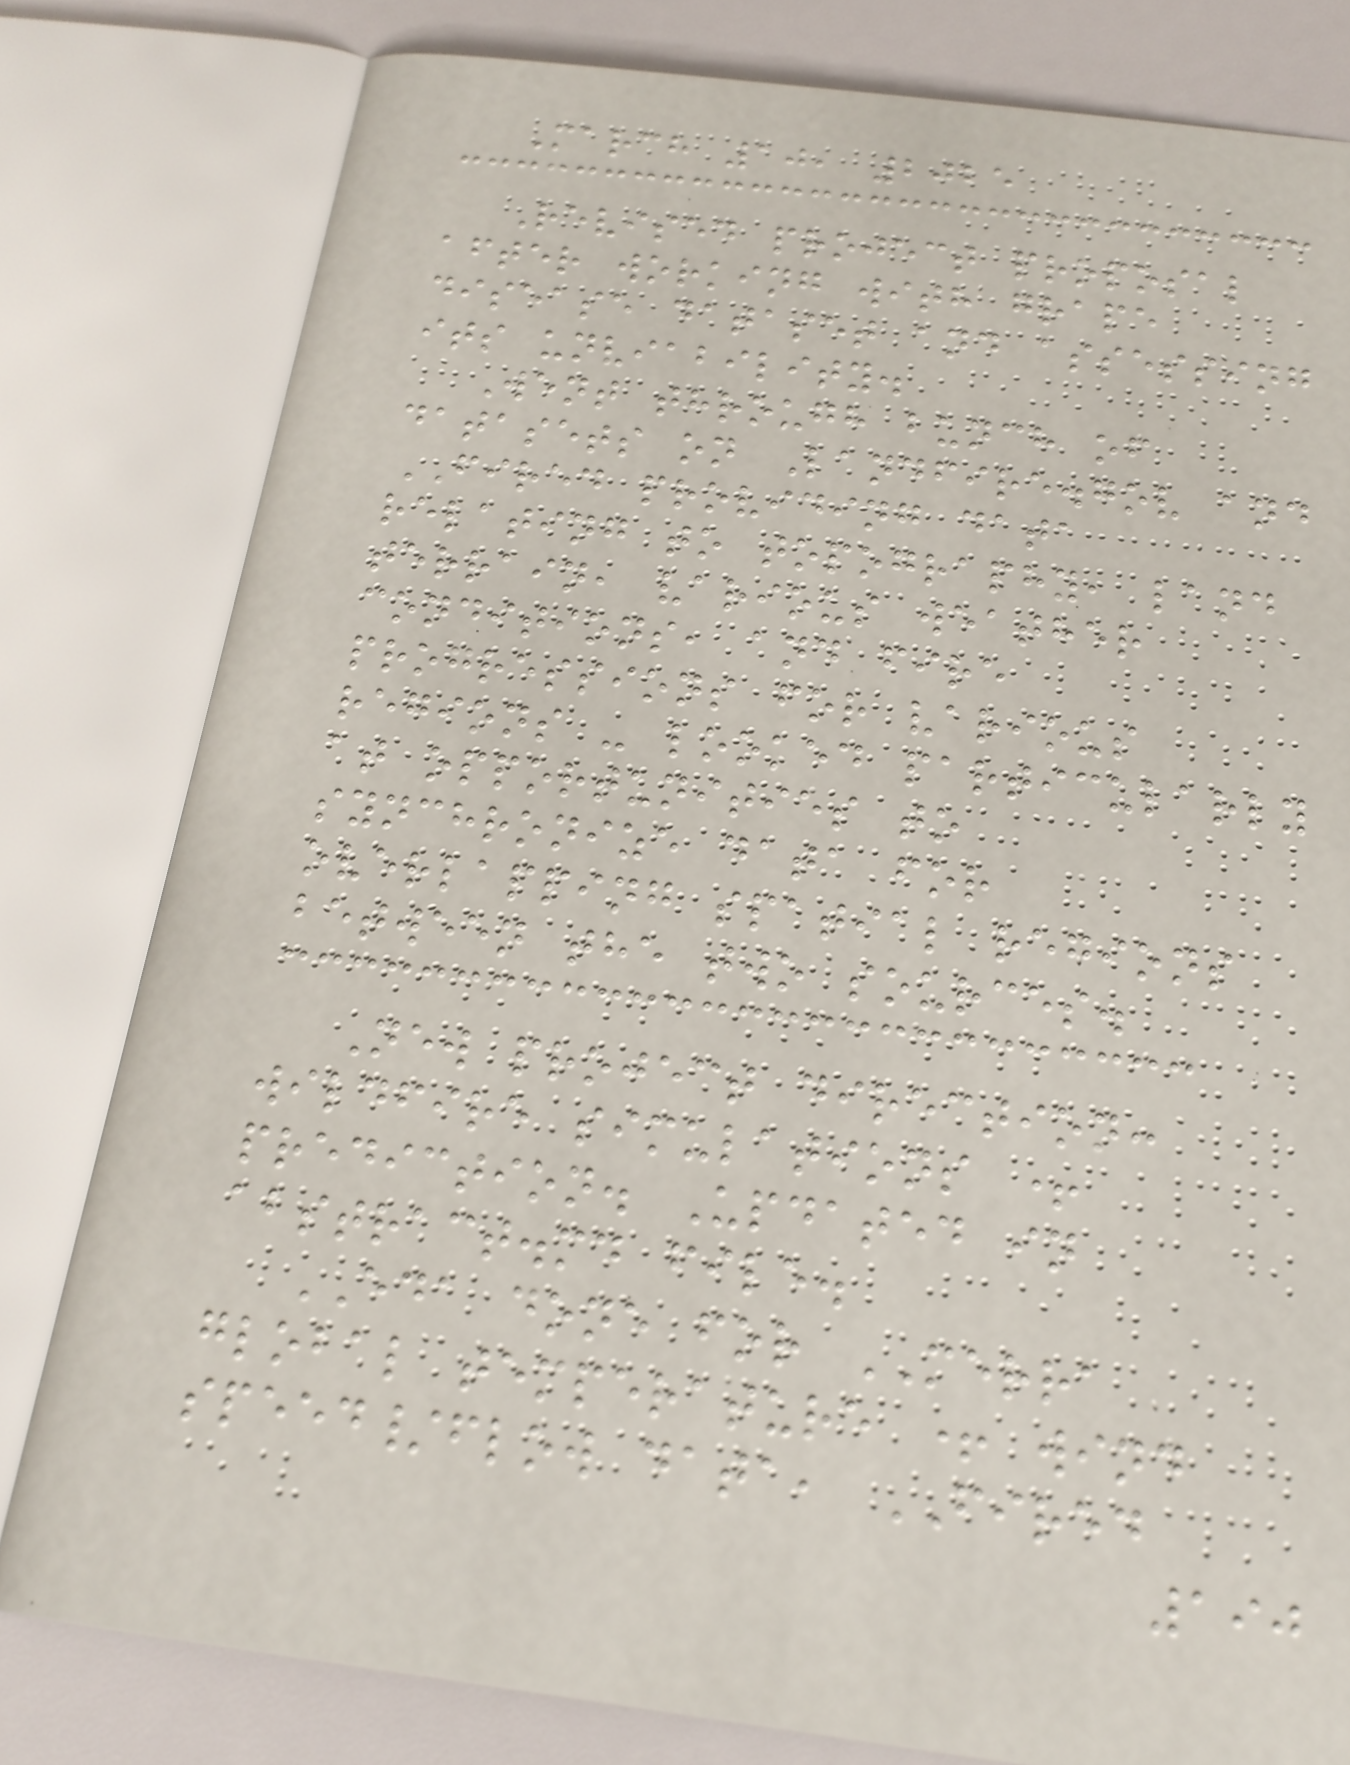March 10, 2025
Revised project proposal
after working with grape
disease dataset and assessing
its unviability.
Went through bunch of
datasets on Landfire.gov and
FIRED providing data
relating to topography, land
terrain, various weather
conditions, and fire
progressions for various
regions - looked particularly
at opportunities to
synchronize data for
overlapping spatial regions
between the two sources.
New project direction:
wildfire simulations +
prediction. Updated in
abstract.md file.
EDA done for MERRA
global temperature + wind
speed/flow data, FIRED
190
